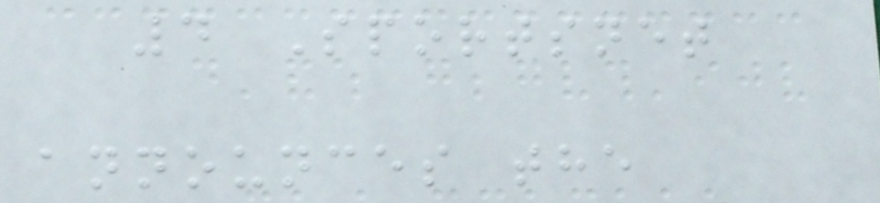4 Sportsnet
announces the
